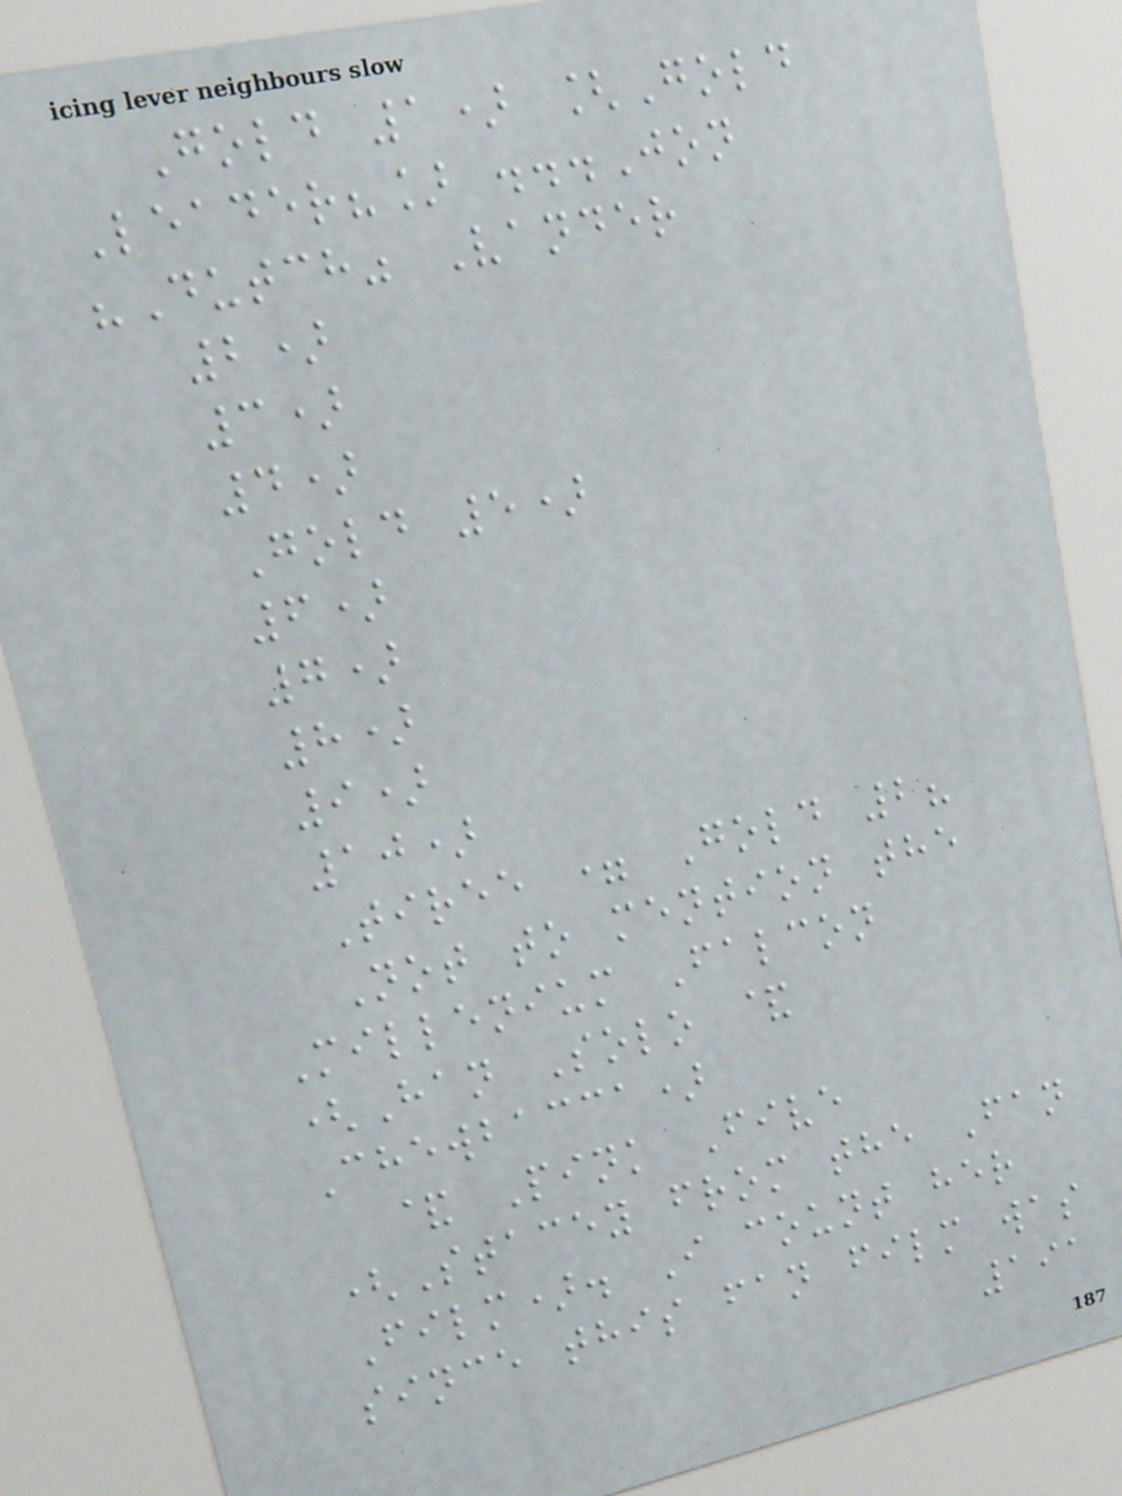Gold 1) [Gold
Leader?] ...Jon
"Dutch" Vander
2)
3)
4)
Gold 5)
6)
7)
8)
9)
10)
Tiree = Gold 2?
Not to mention the
Millenium Falcon
(Han Solo &
Chewbacca)
& Pink Five
(Stacey from the Fan
Film). I count her
since this fan film was
191
